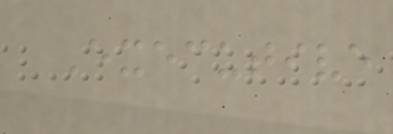Executive
